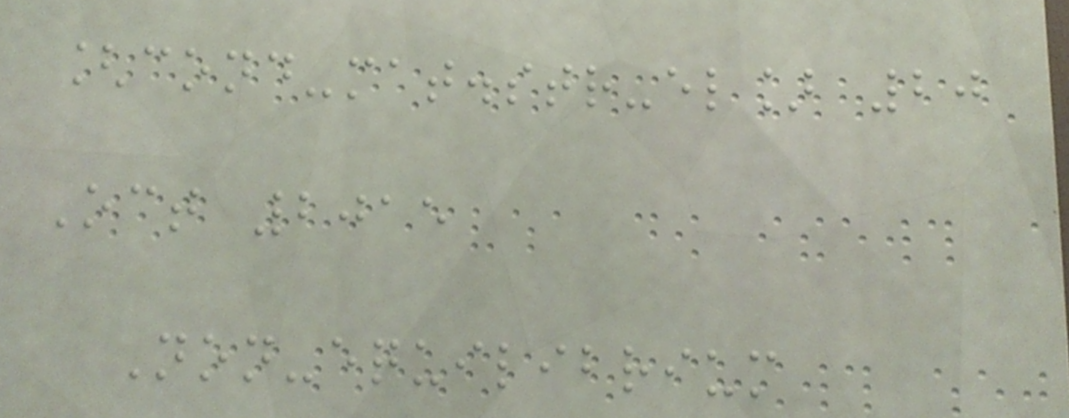[cond-mat.str-el] 20
Oct 2015
Non-equilibrium
